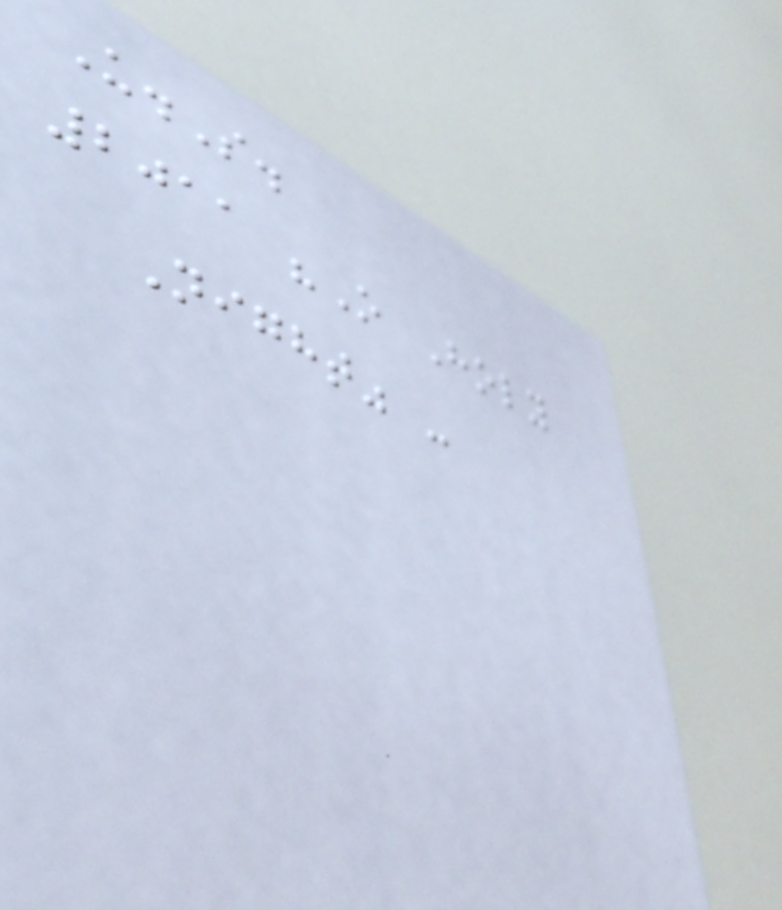U.S.
2011 "O Holy
Night" -
